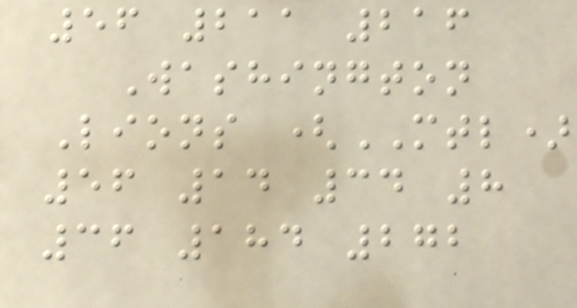56 211 216
Washington
Lions (MTL)
56 14 34 8
36 184 272
